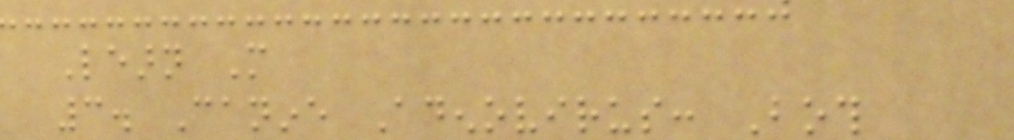Learn More
3. Canine Adenovirus: Both
